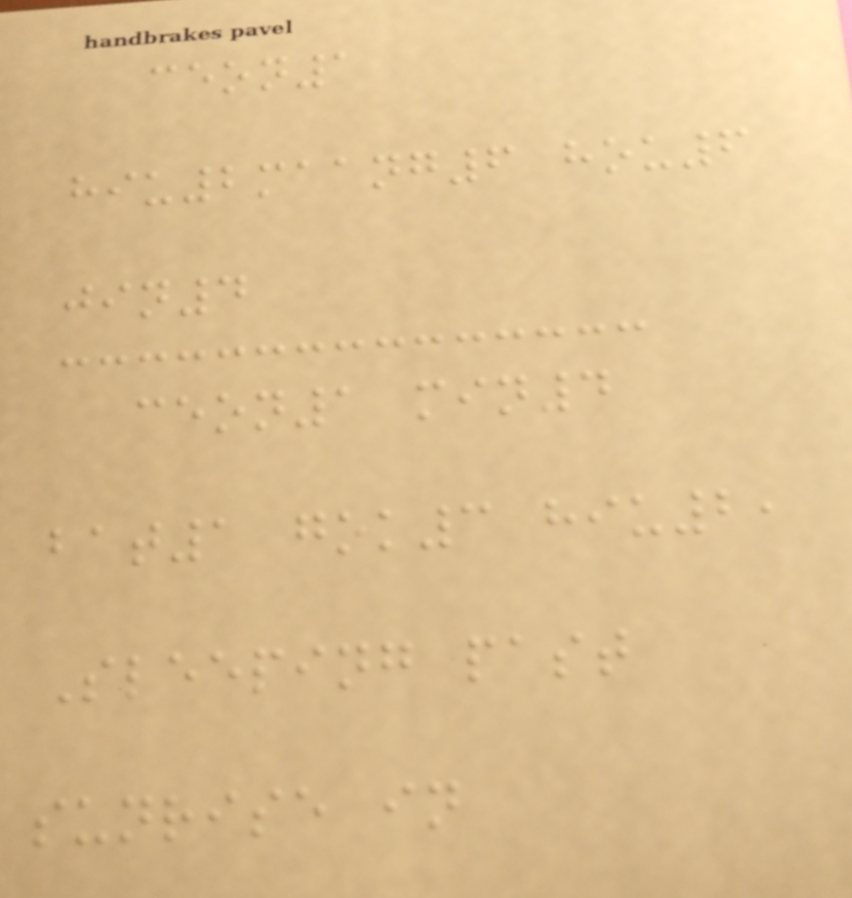ceon1
hiu2maang6 hou6
jin4
ceon1 min4
bat1 gok3 hiu2,
Sleeping past
sunrise in
